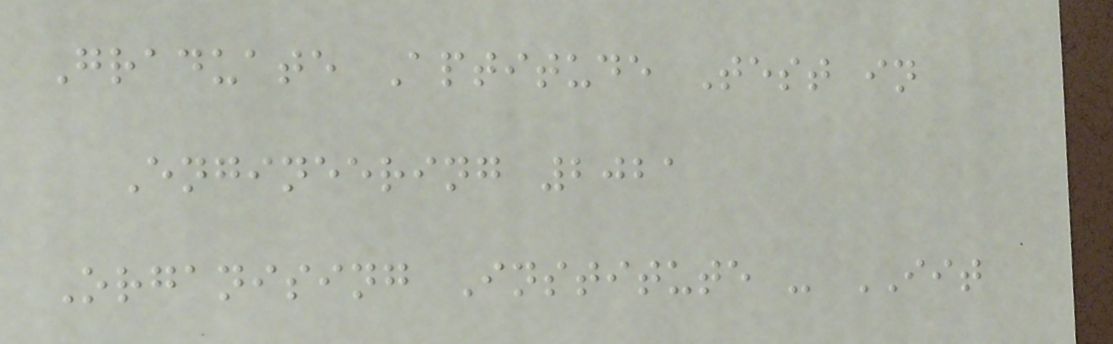Graduate Aptitude Test in
Engineering 2021
Organising Institute - IIT
